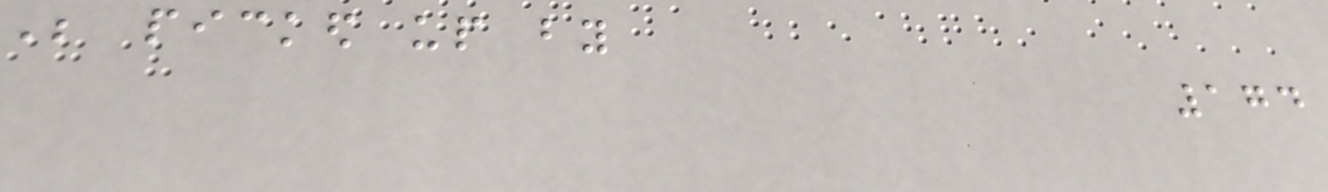Be picked up by
174
